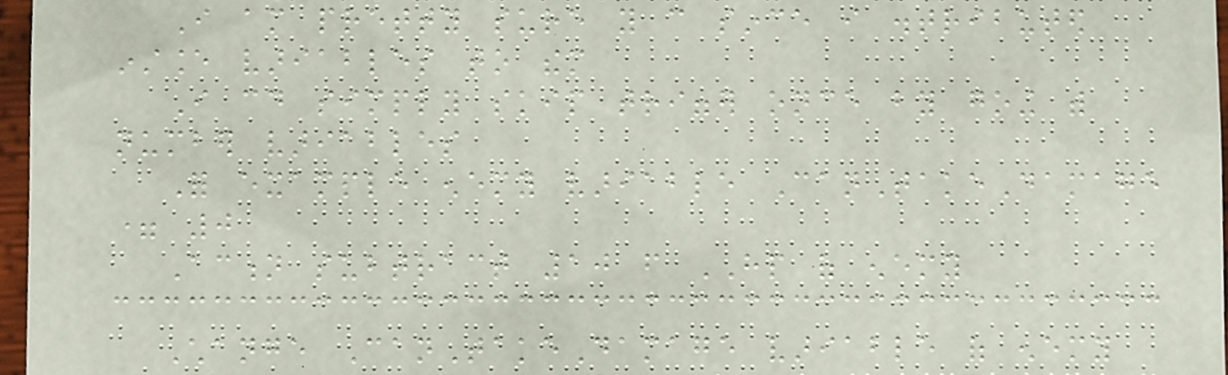I am pretty sure you can since i distributed
instance variables to them
I could simply skip trigger once by going with
number variables
For example enemy variable CanTakeDamage
= 0
Action subtract 10 from HP of enemy
Change CanTakeDamage variable of enemy
